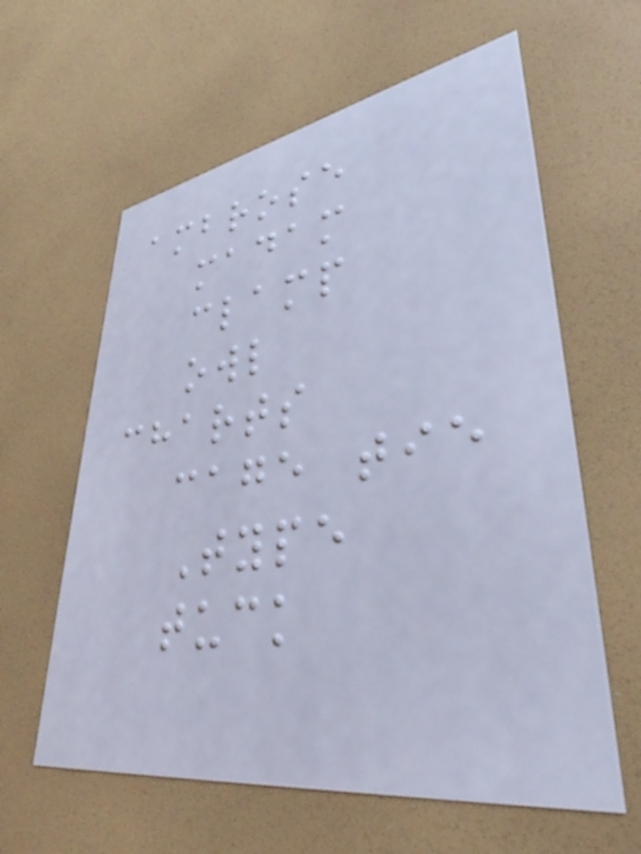ambrose
madam
clamp
owl
charts
cage tie
Type
tuck
